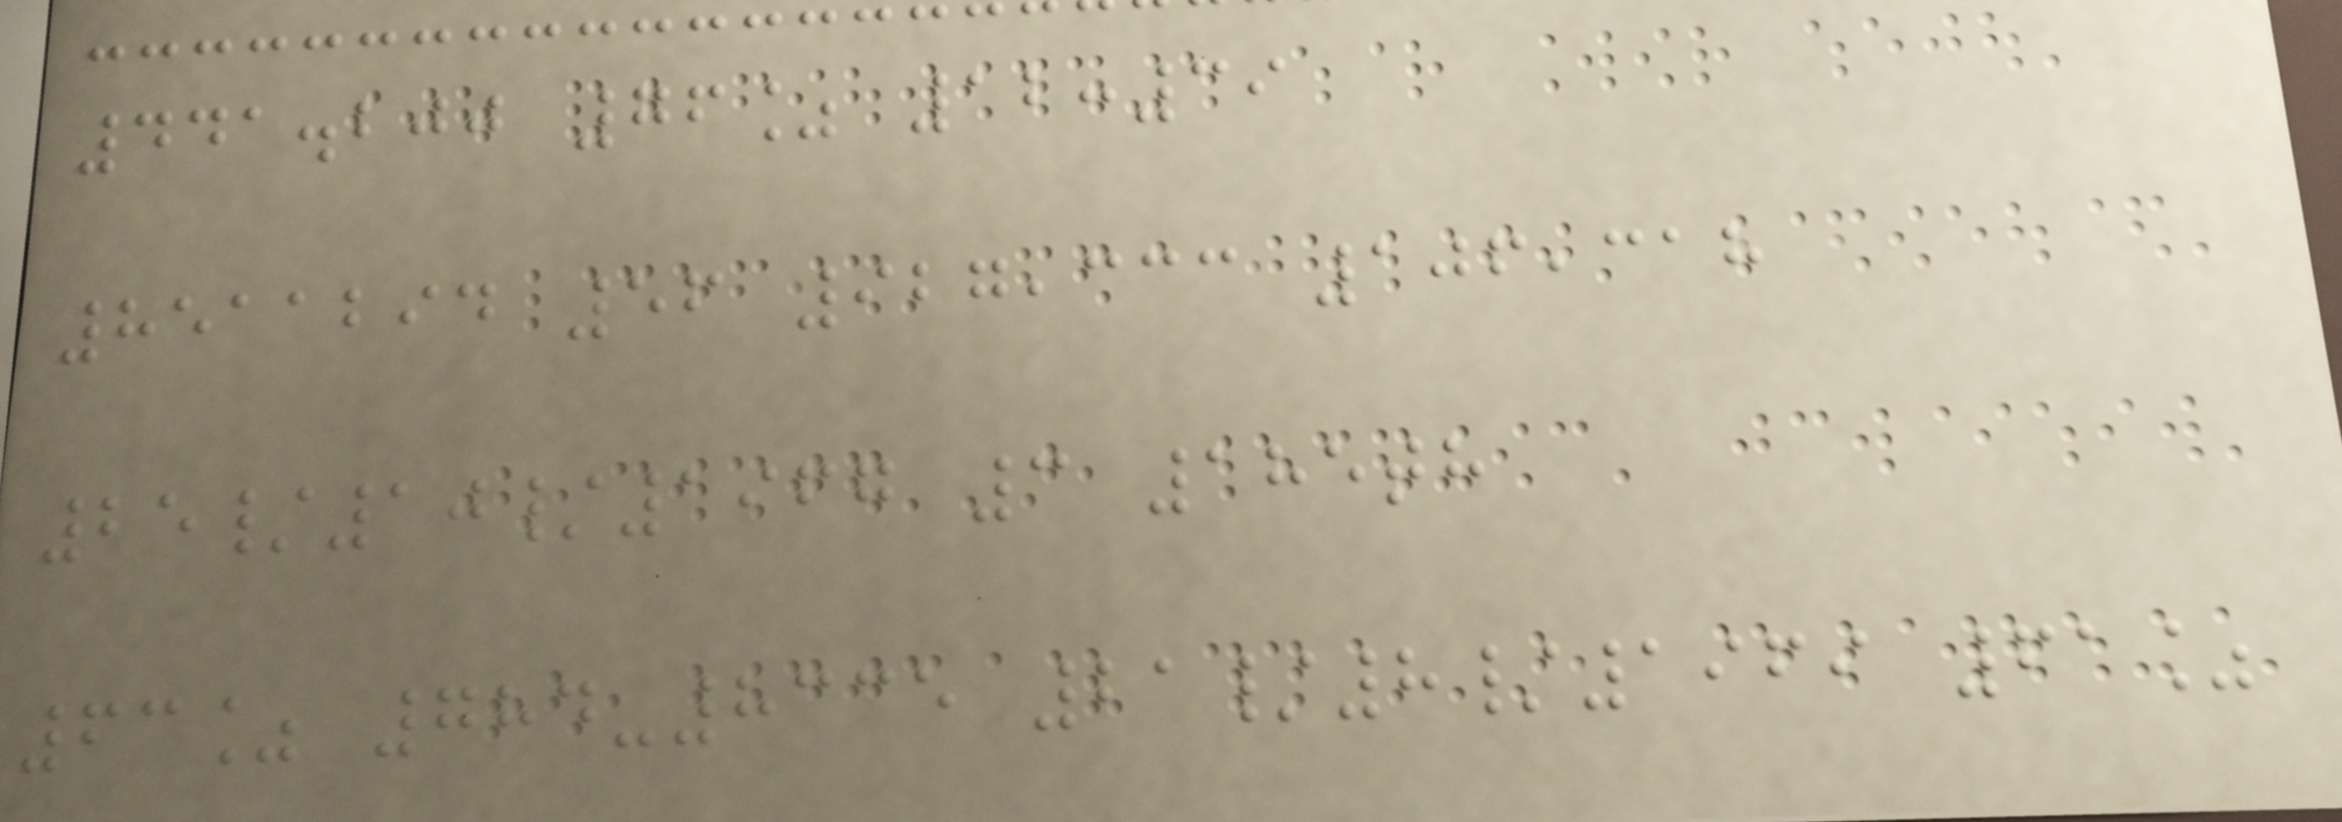441.200 76% 12:39
8511294 56 927,333 106,318
25/10/1967 3 185th
63% 784-8335 21/8/1969 61%
